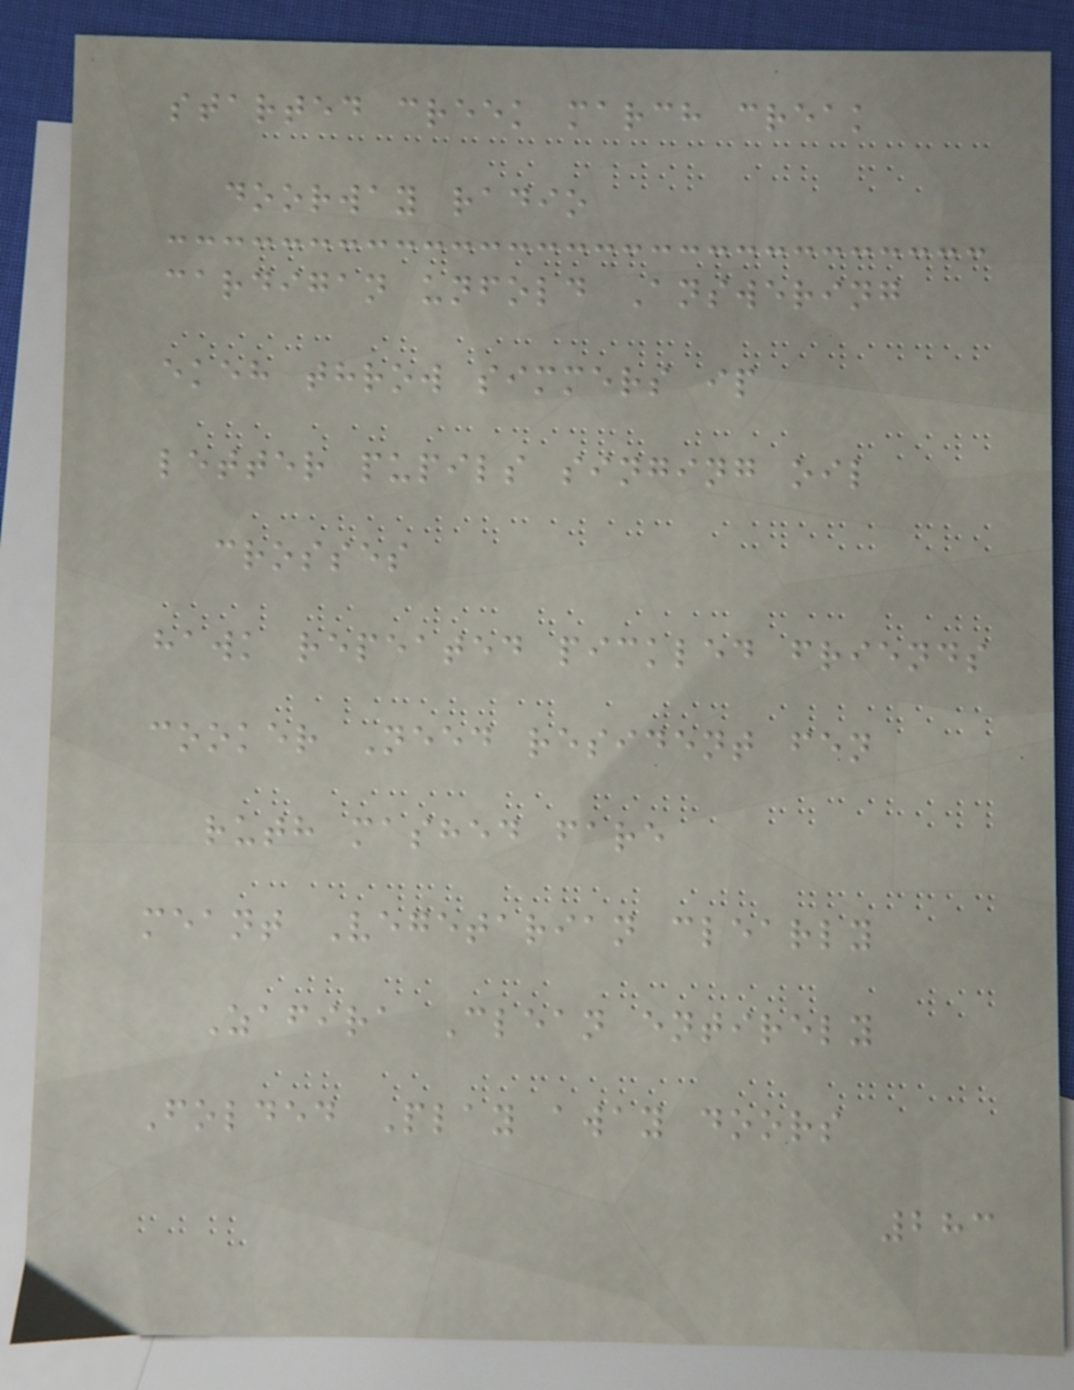started creek march creak
doorway radio
cardigan unfold Answering
ekeh throw simmers ip
letter pupils singing oil
crosses
hawk repeated pickled friends
cooker Need resident fen
ruth mashed fare
meant Vegetarian clearly
Zafira Clean entirely
Folded Play away doors
283
